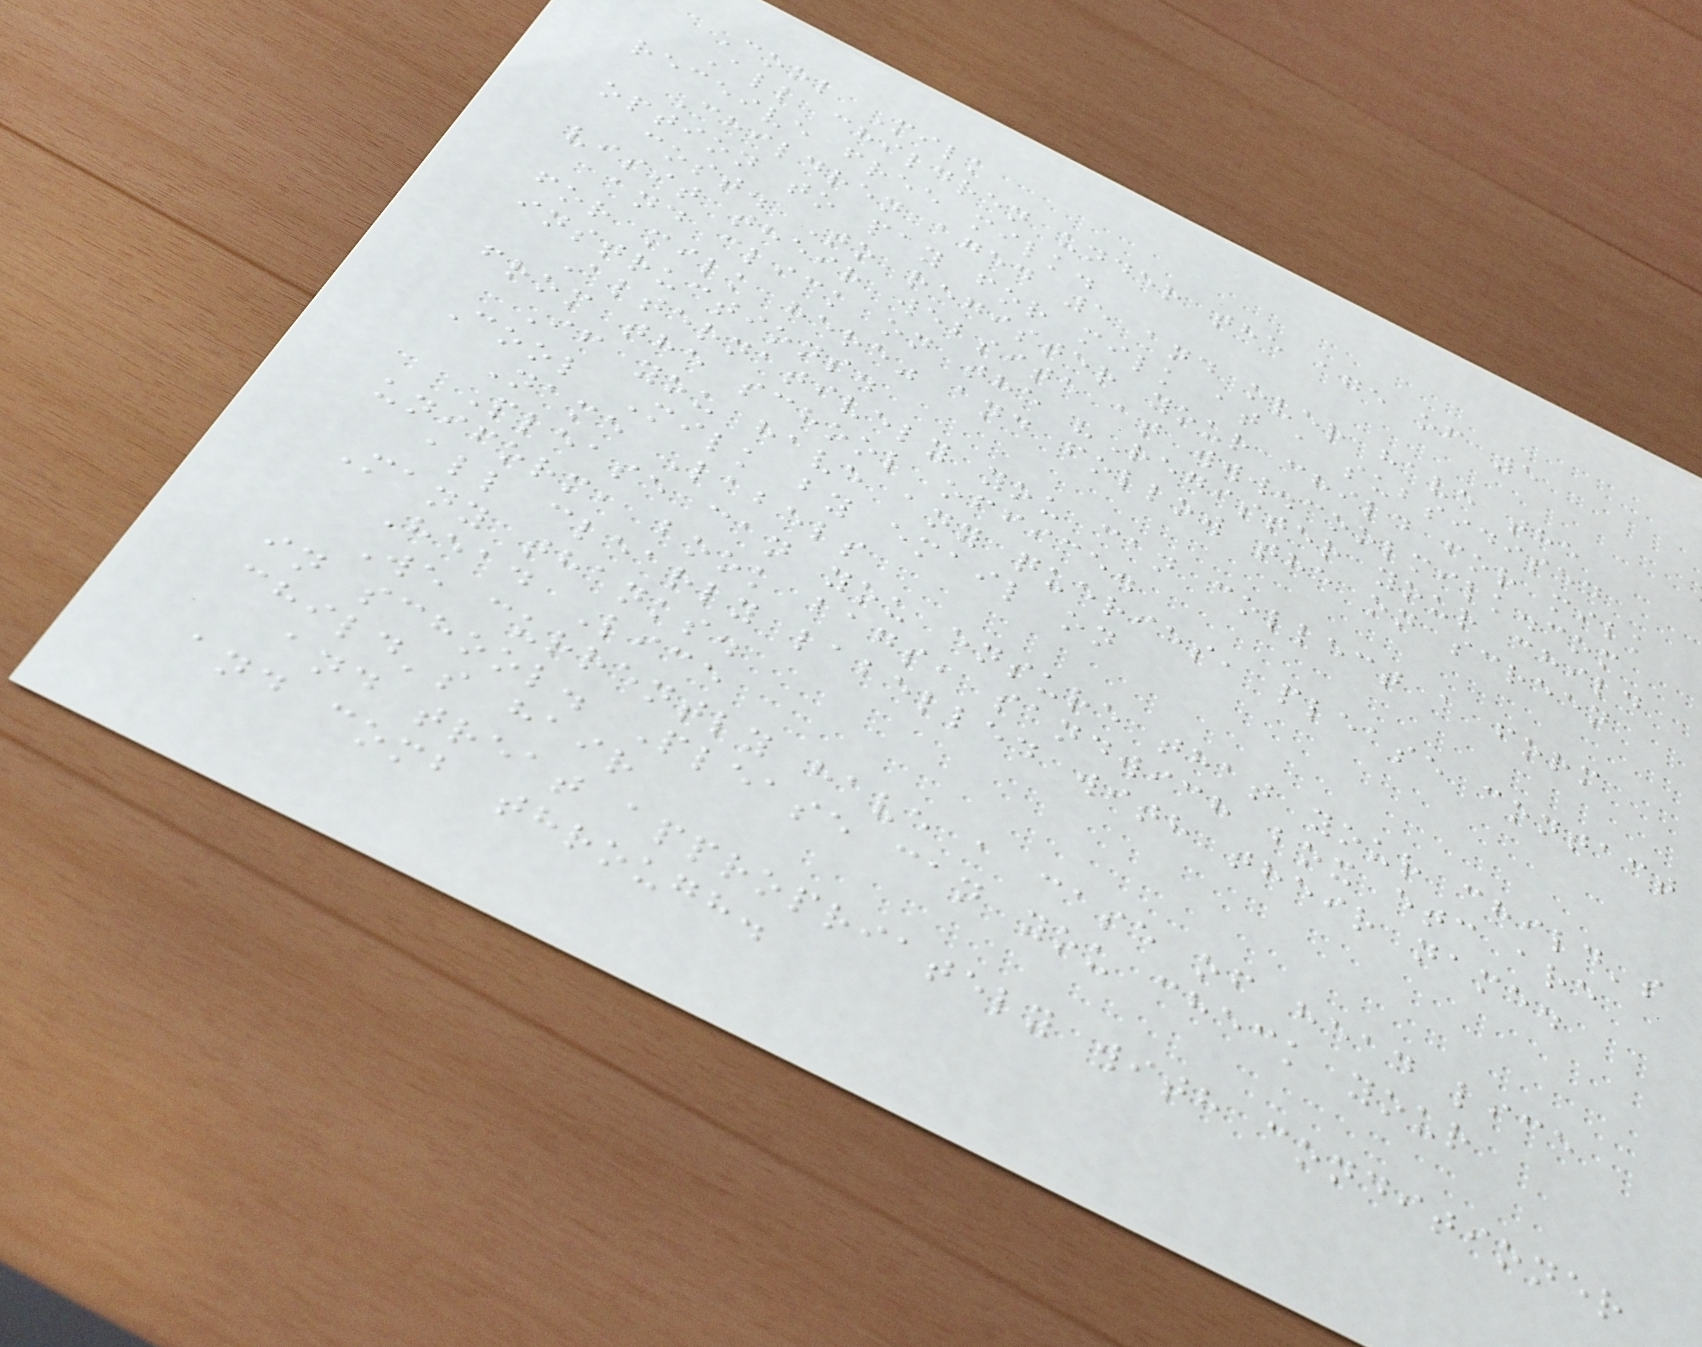Cool Milk
All children under the age of 5
receive free milk.
Children aged 5 and over have the
option to pay for milk at a subsidised
cost. To register your child for milk
visit their website at www.coolmilk.com
and click on the "Register your child
for milk here" and follow the on screen
instructions.
Alternatively you can collect a form
from the school office.
If you have any queries, please contact
Cool Milk by email on
Name Labels
Please can you ensure that your child's
uniform, book bags, sandwich box etc are
all clearly labelled with their name.
Many thanks.
Head Lice
We currently have a case of head lice
in school. Please can you check your
child's hair
and treat appropriately with conditioner
and comb through.
